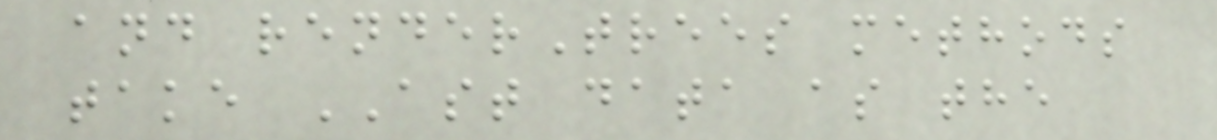and renderTrees methods
take AST data as the
